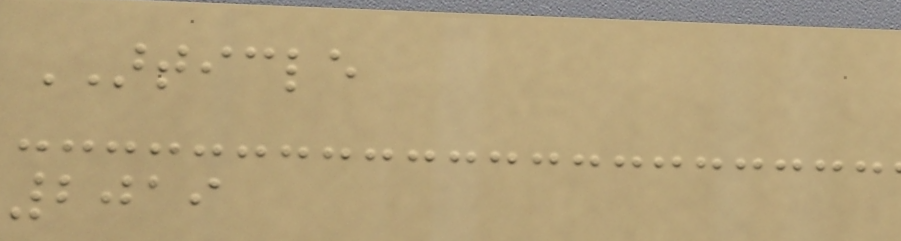ARTICLE
2019
